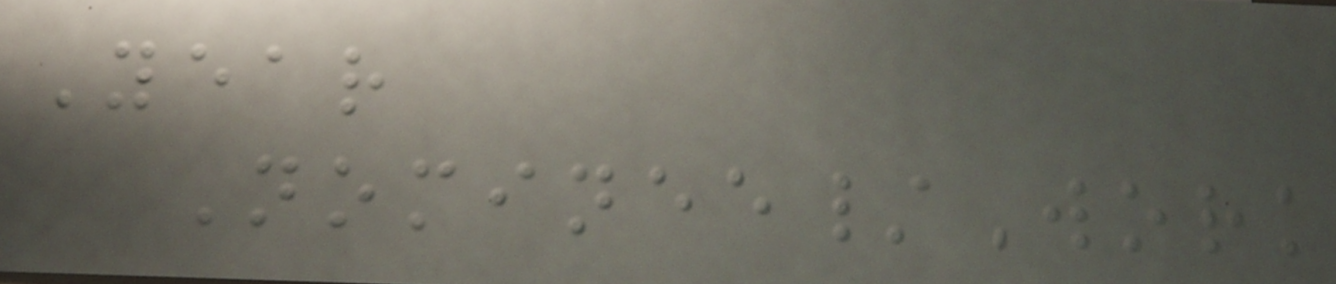Year
Nominee/Work
